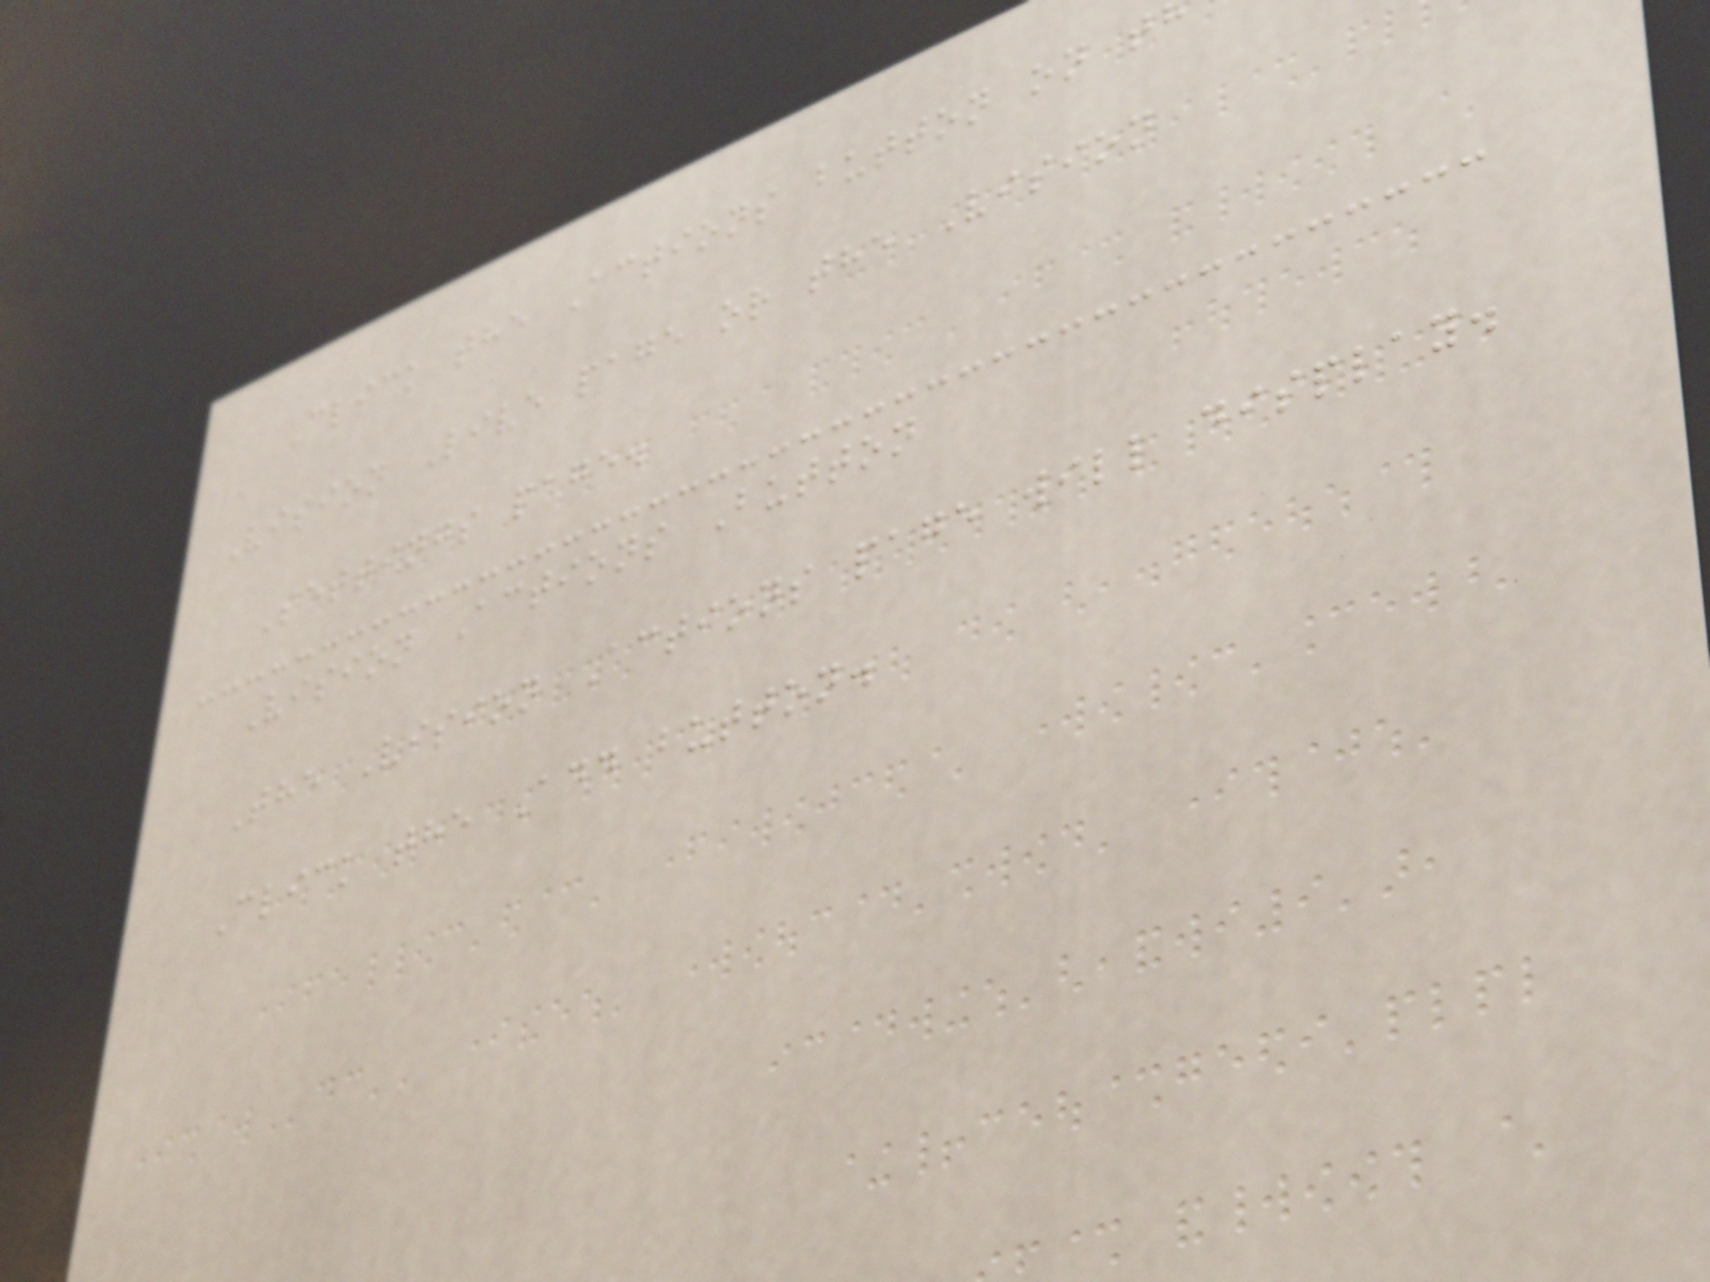Click the Actions button on t
Vision Live page or the Vision
Settings page.
Vision Actions Button
The Vision Actions page will display.
Click the Add button.
